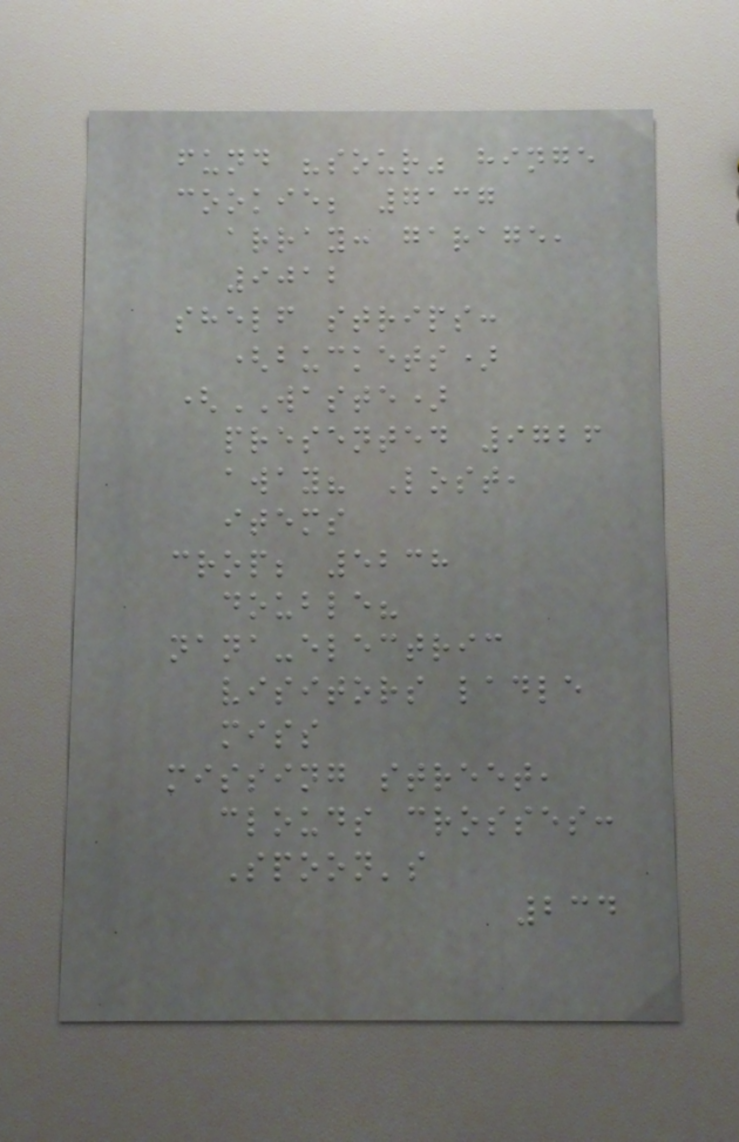fund "sour" hinge
cookie; 7137
array: garage,
9012
shelf strips:
(buckets)
(WASTE)
presented 9726
away? Lost,
items
crop; 5238
double?
nana-electric
visitors ladle
miss
missing street,
clouds crosses:
Spoon's
234
